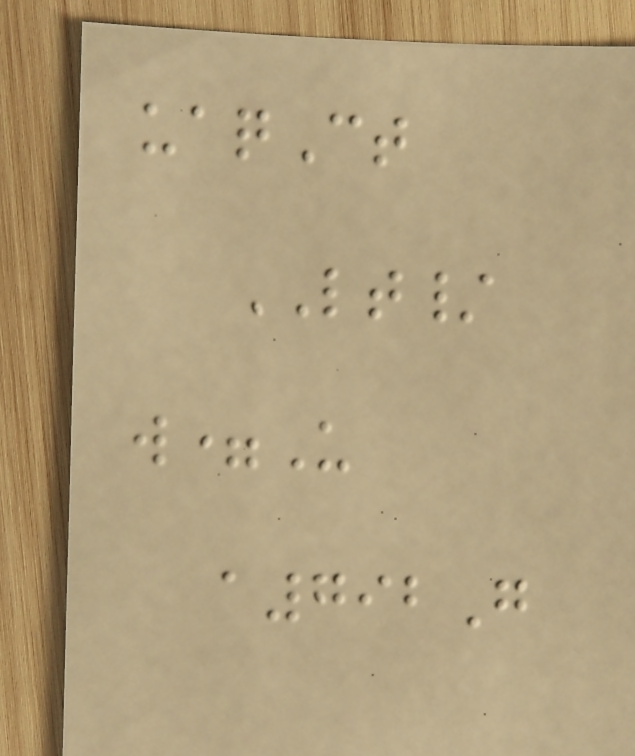uaqCt
LT/
w=U
a792G
